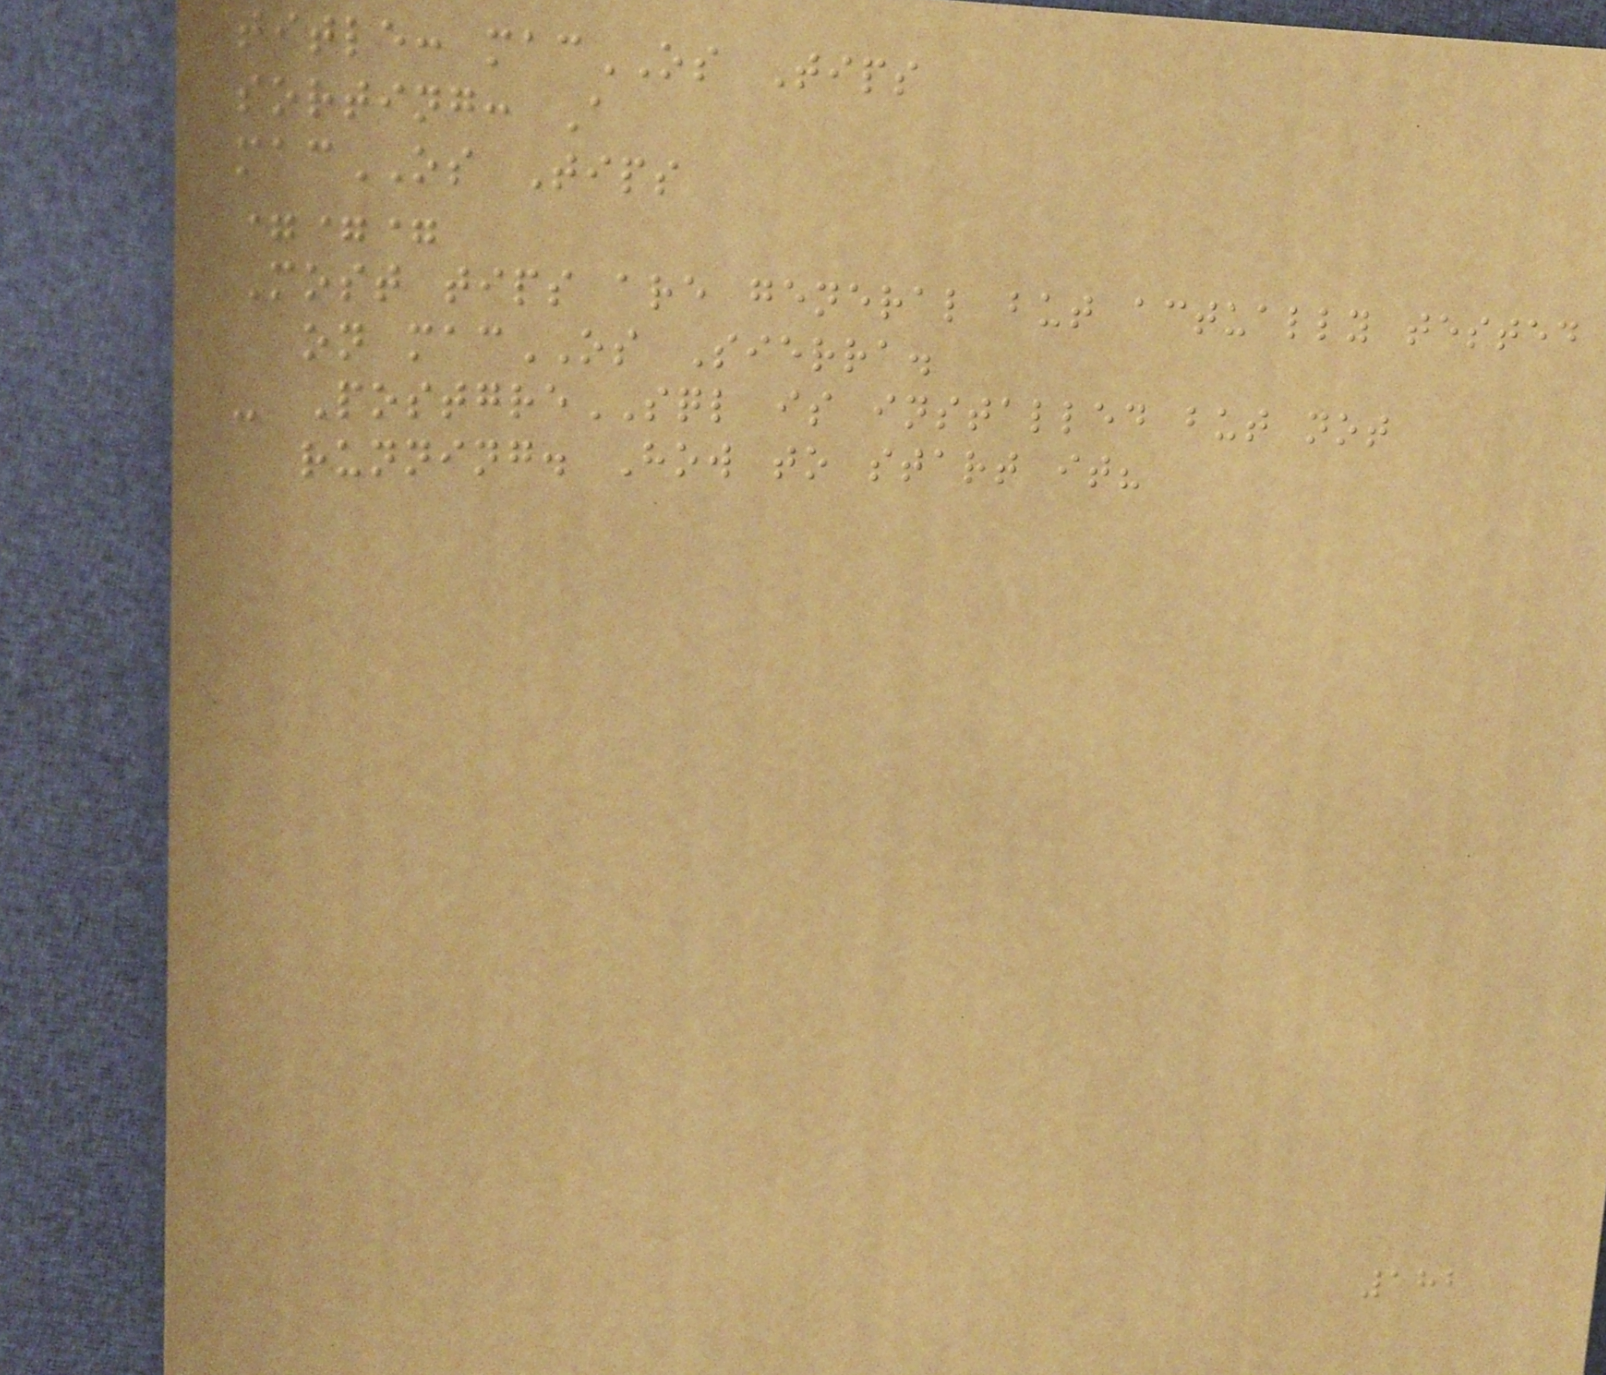title: macOS Tips
sorting: A
macOS Tips
===
Most tips are general but actually tested
on macOS Sierra.
- PostgreSQL is installed but not
running. How to start it?
182
